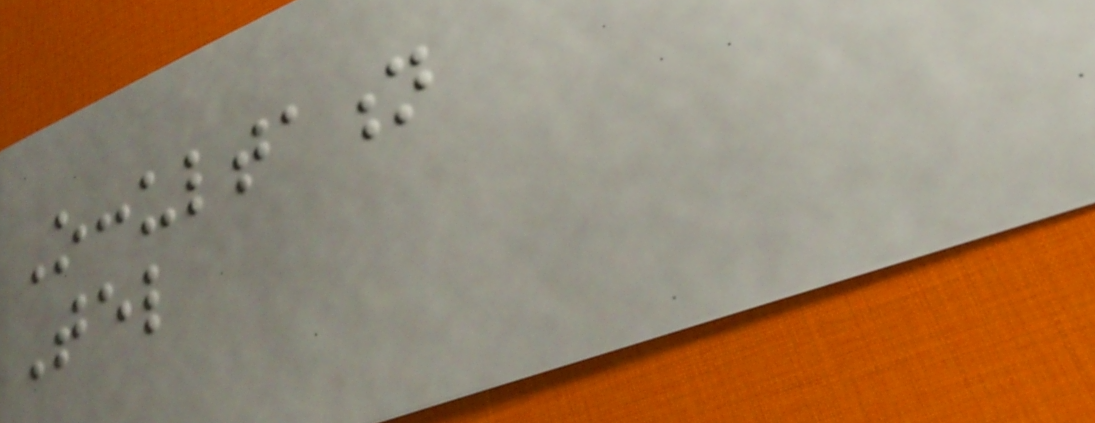Occultation
Tel
